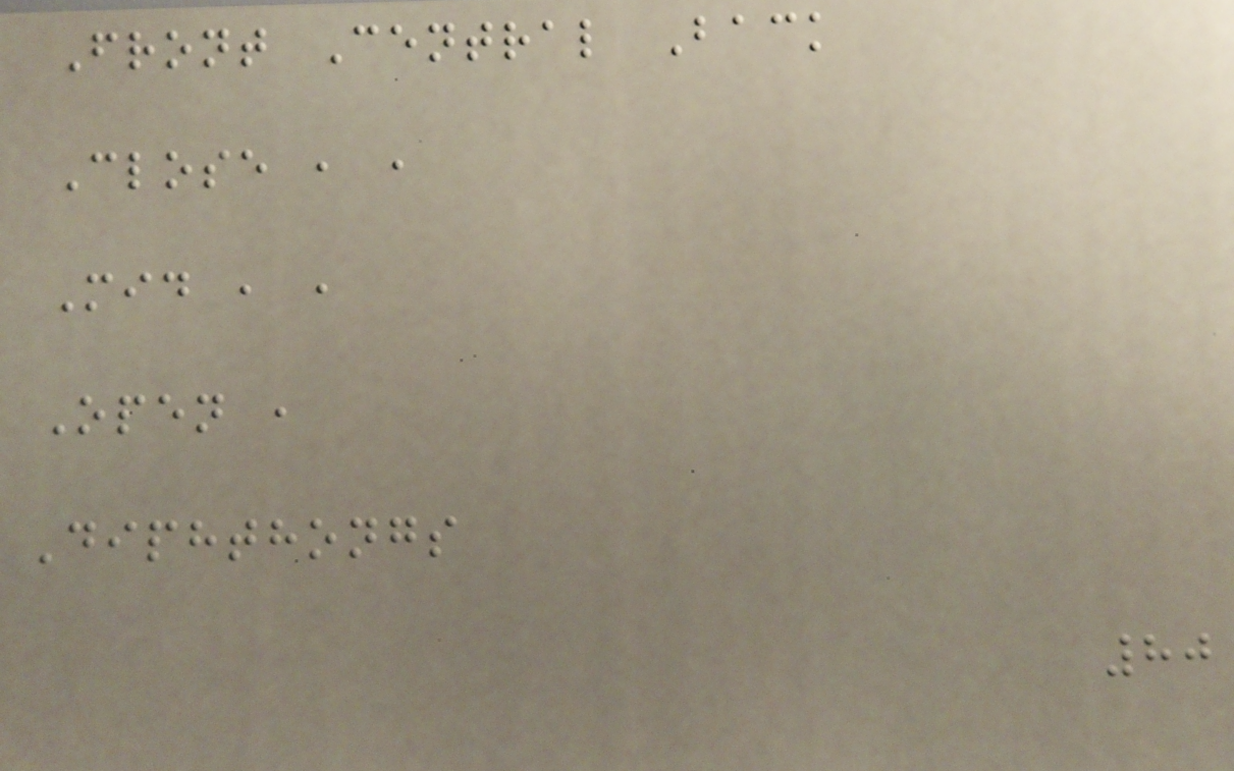Front Central Back
Close , ,
Mid , ,
Open ,
Diphthongs
80
